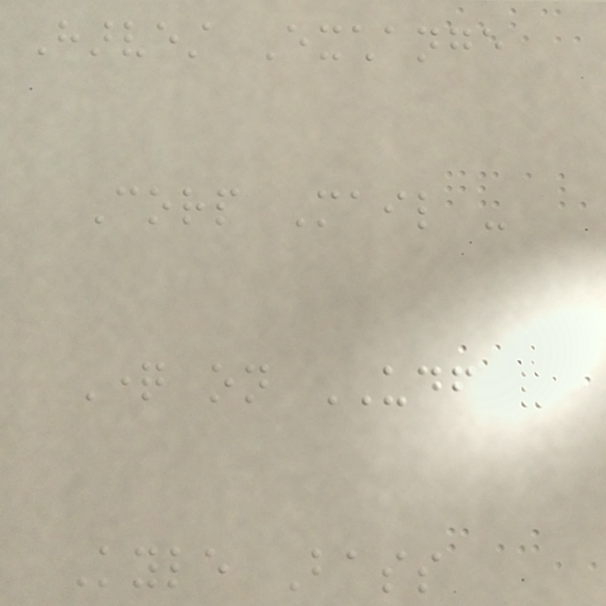Harvest Exchange
Corp Mail -
Question on UDF and
Kyle Bass
